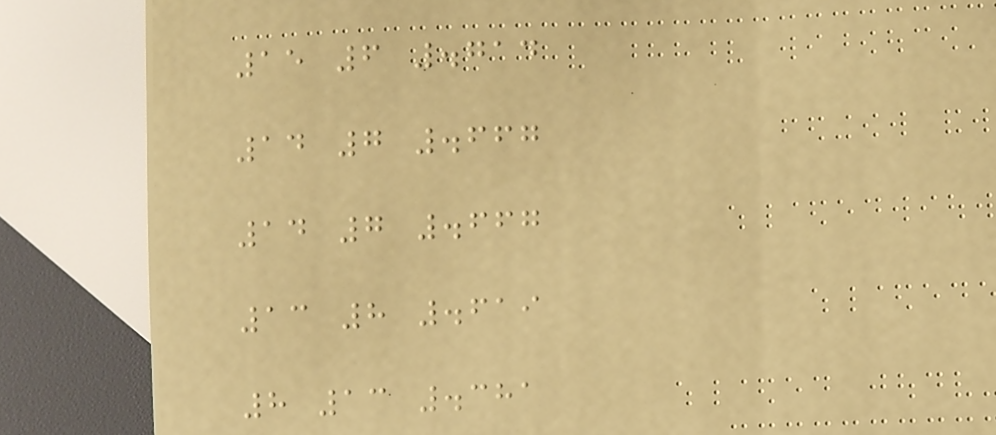15 6 .714
14 7 .667
14 7 .667
13 8 .619
8 13 .381
